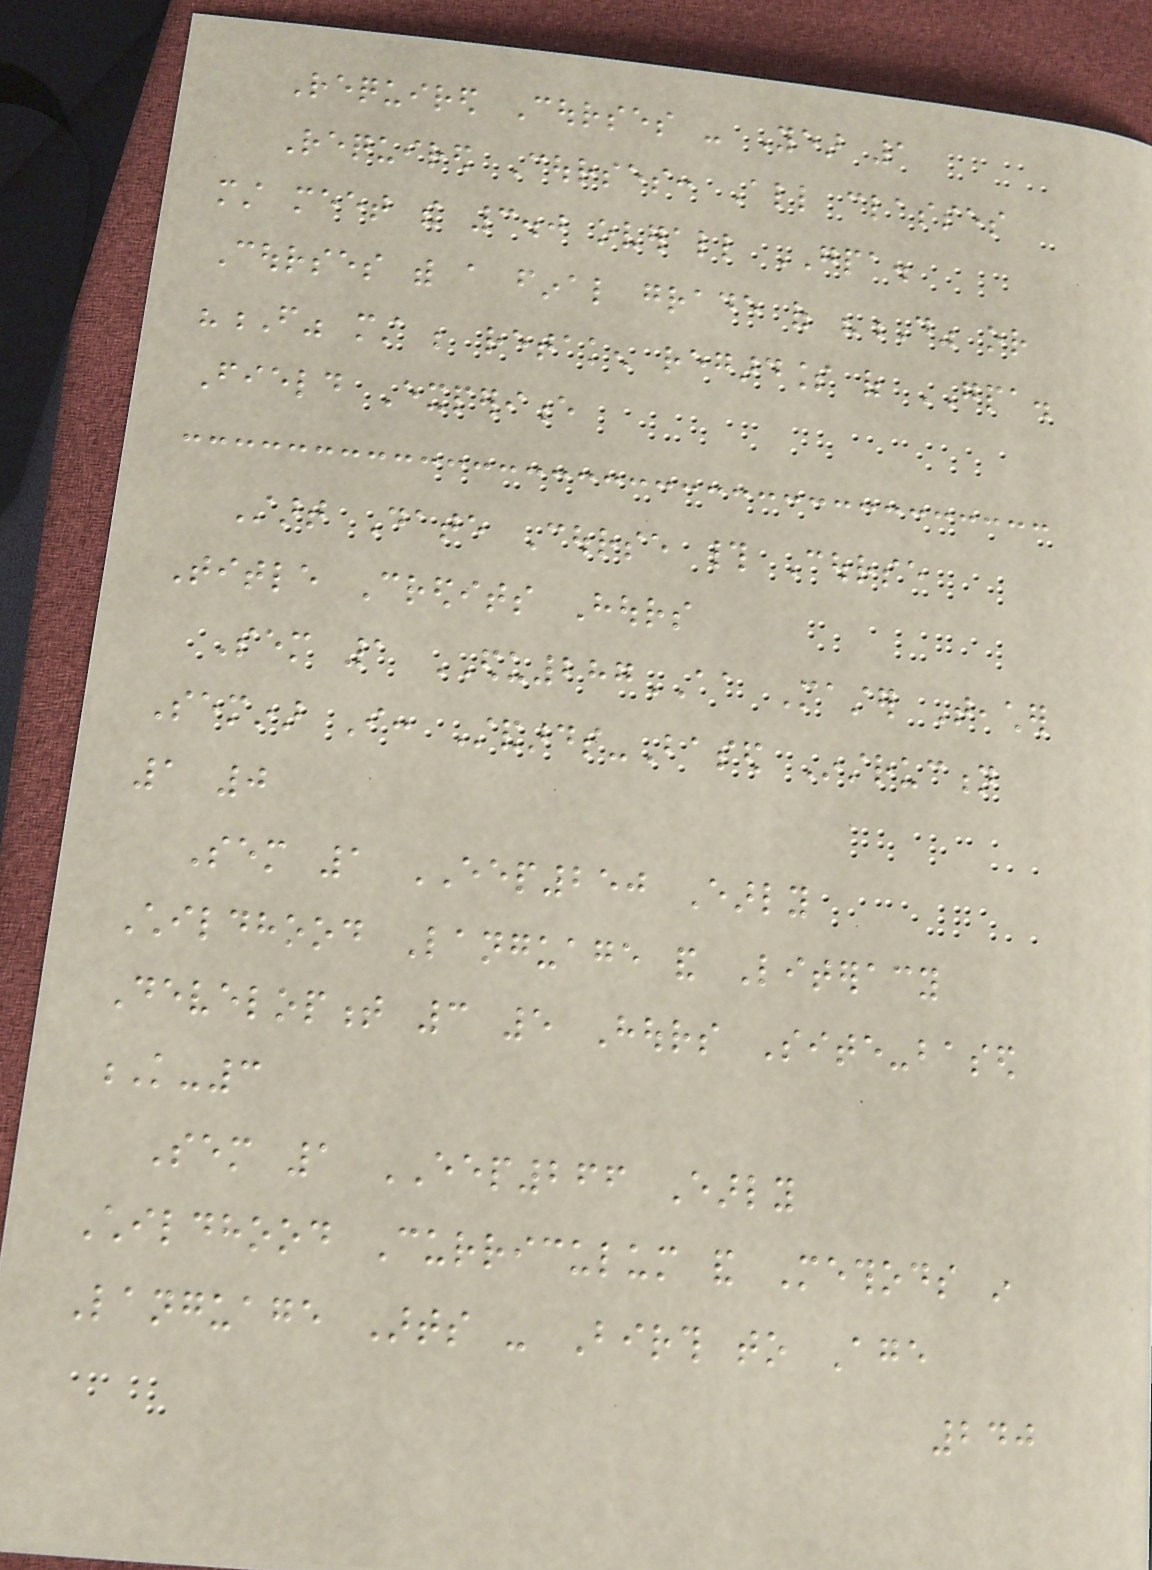Required Courses - Year 1
Required Courses: All classes
must meet the 3.0 overall GPA.
Courses with a final grade of "D" or
"F" must be retaken regardless of GPA.
Field Experience
Start Date Course # Course
Title Credits Hours
Sem 1 EDU287AA Master Teacher
Seminar I: Standards-Based Instruction
1 0
Sem 1 EEP250 Early
Childhood Language and Literacy
Development 3 5 Hours Site-based
K-3
Sem 1 EEP266 Early
Childhood Curriculum and Methods in
Language Arts - Birth to Age
240
